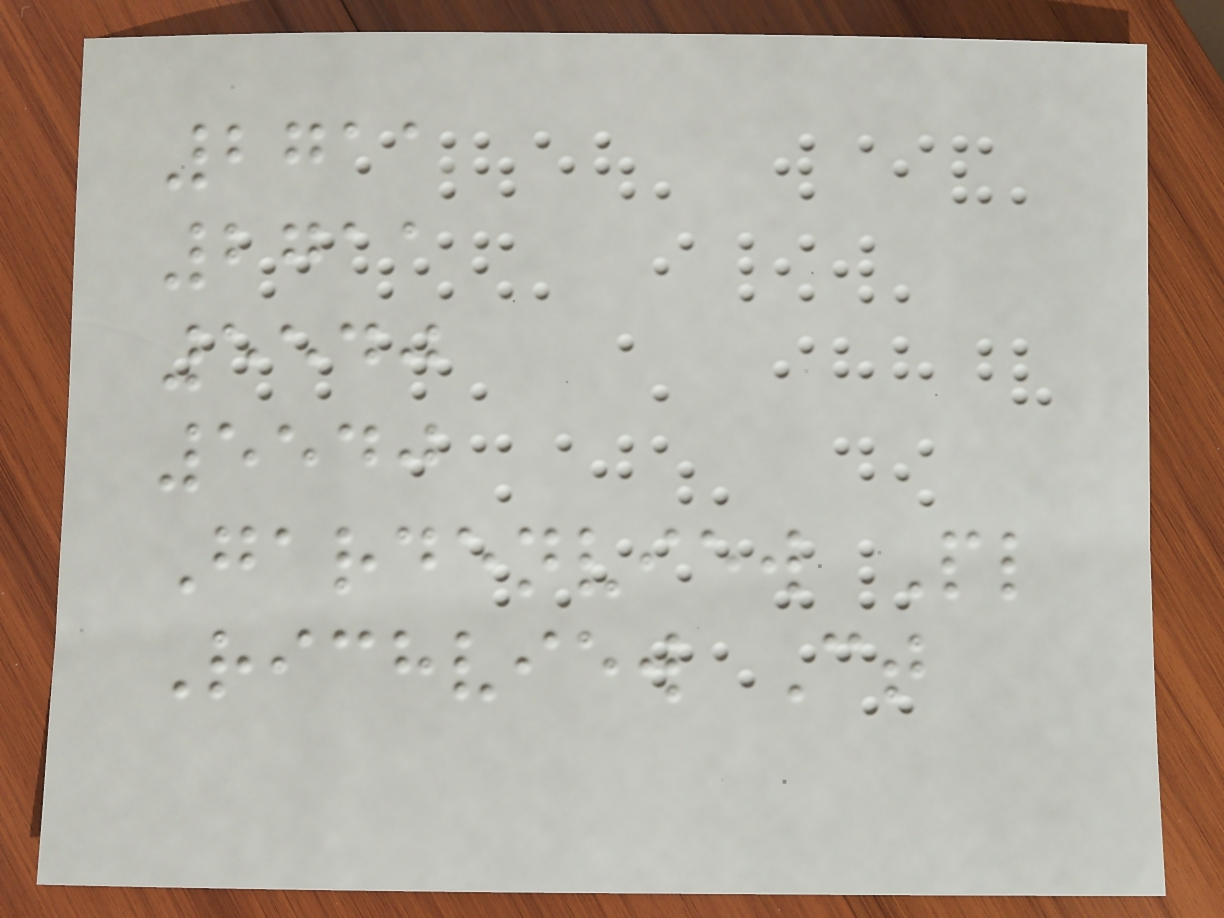2711
2711
5540
5540
Gardenview Pl
Richview Ct
